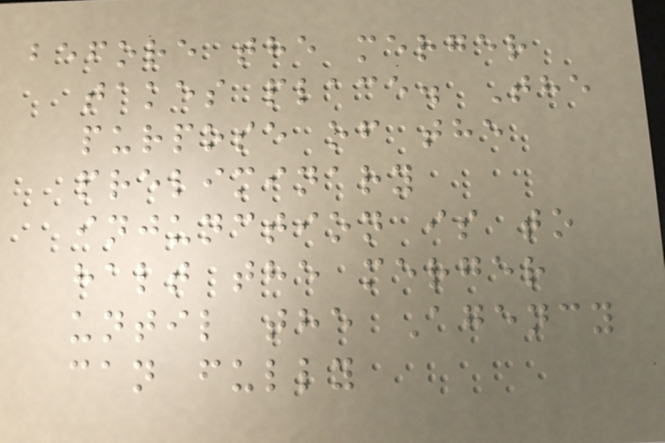before the merger
takes place. The
purpose of the
preliminary
injunction is to
halt the merger
until the Agency
can fully
